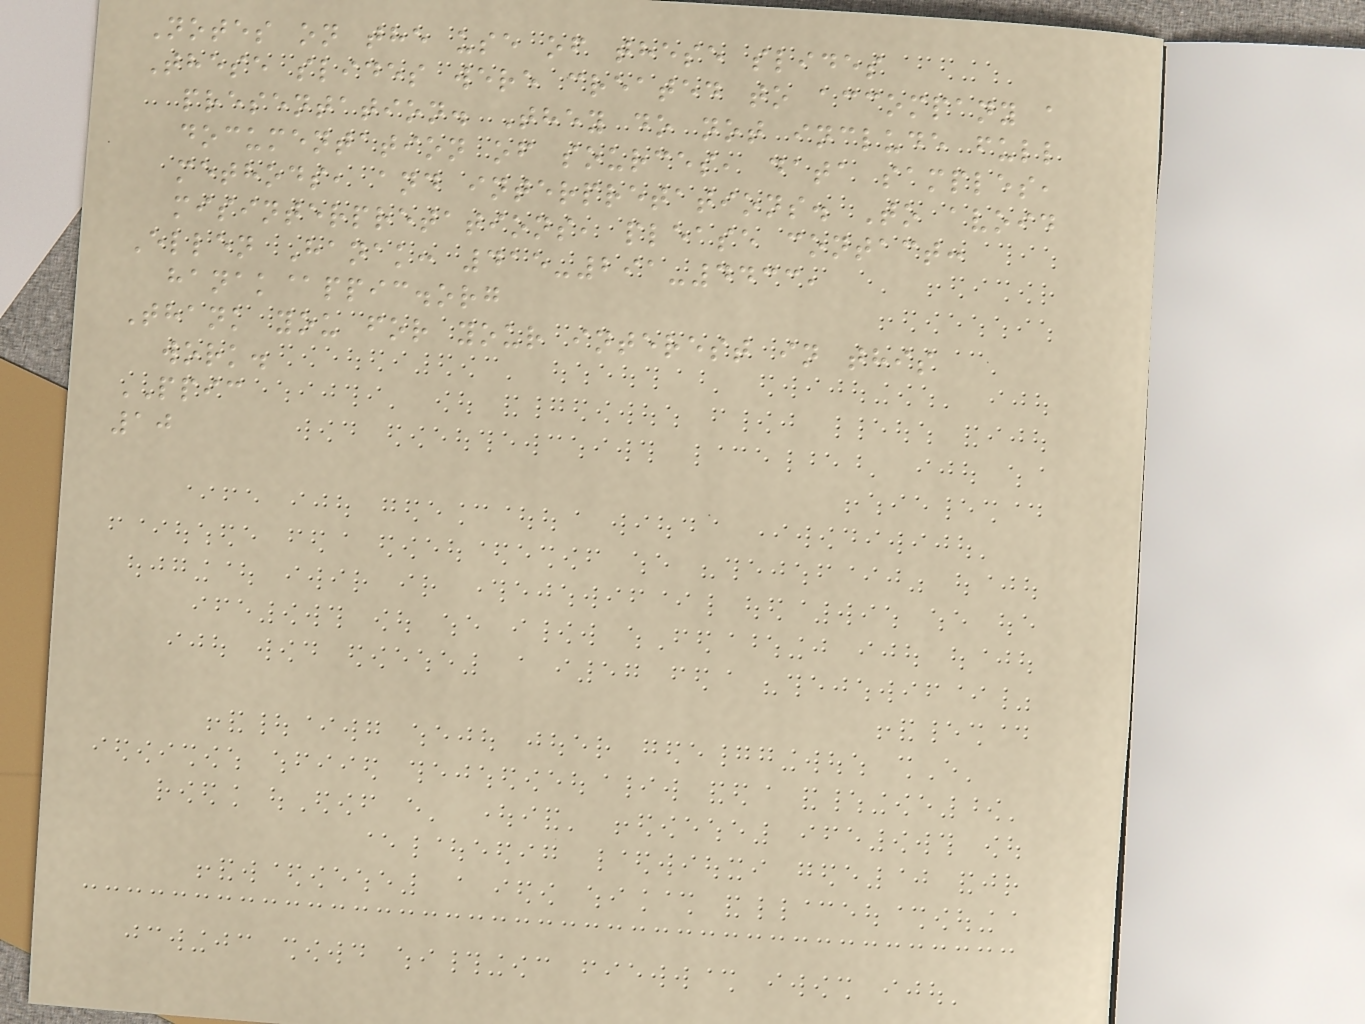Notes on the use of these slides
These slides were created to accompany a
presentation. They do not include full
documentation of sources, data samples,
methods, and interpretations. To avoid
misinterpretations, please contact:
Ellen Hanak: 415-291-4433,
hanak@ppic.org
Thank you for your interest in this
work.
PPIC
10
